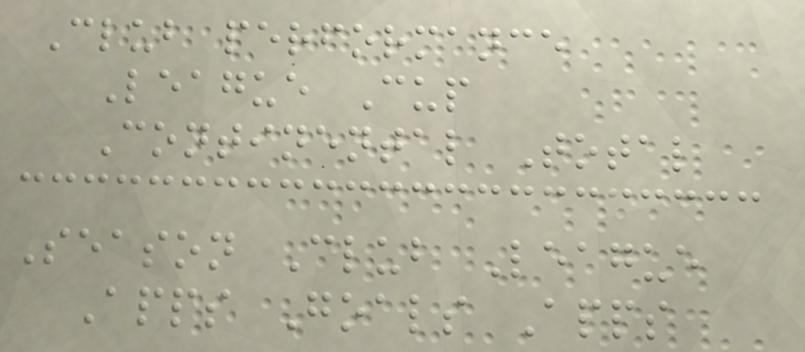Club performance
League Cup
Continental Total
Season Club League
Apps Goals Apps
